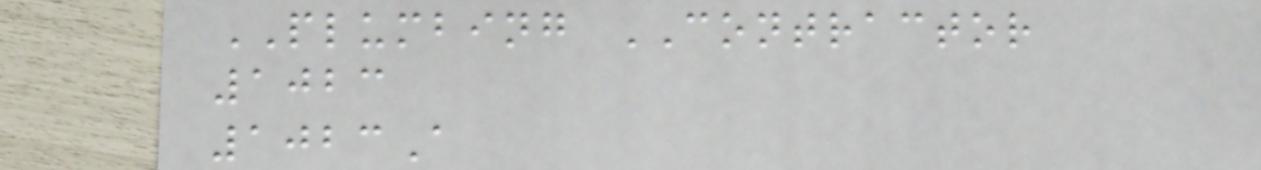PLUMBING CONTRACTOR
1023
1023A
